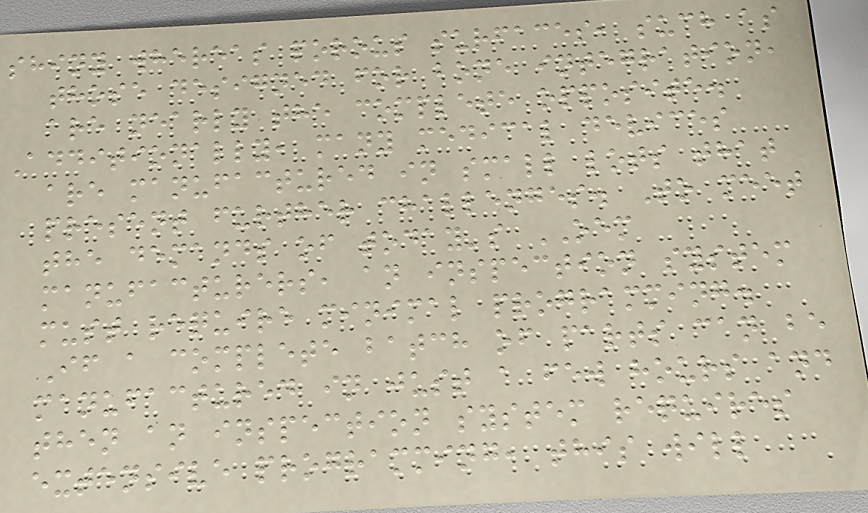shiny whereas porous surfaces, such as
those designed for bone integration,
are nearly the complete opposite.
Additionally, many medical devices
are manufactured in small lots that
present further challenges. To meet
the demands of today's OEM
manufacturers, an inspection system
must require minimal programming.
If a complete batch of parts can be
manufactured in just a few hours and
then an inspection system requires
extensive programming, this will
